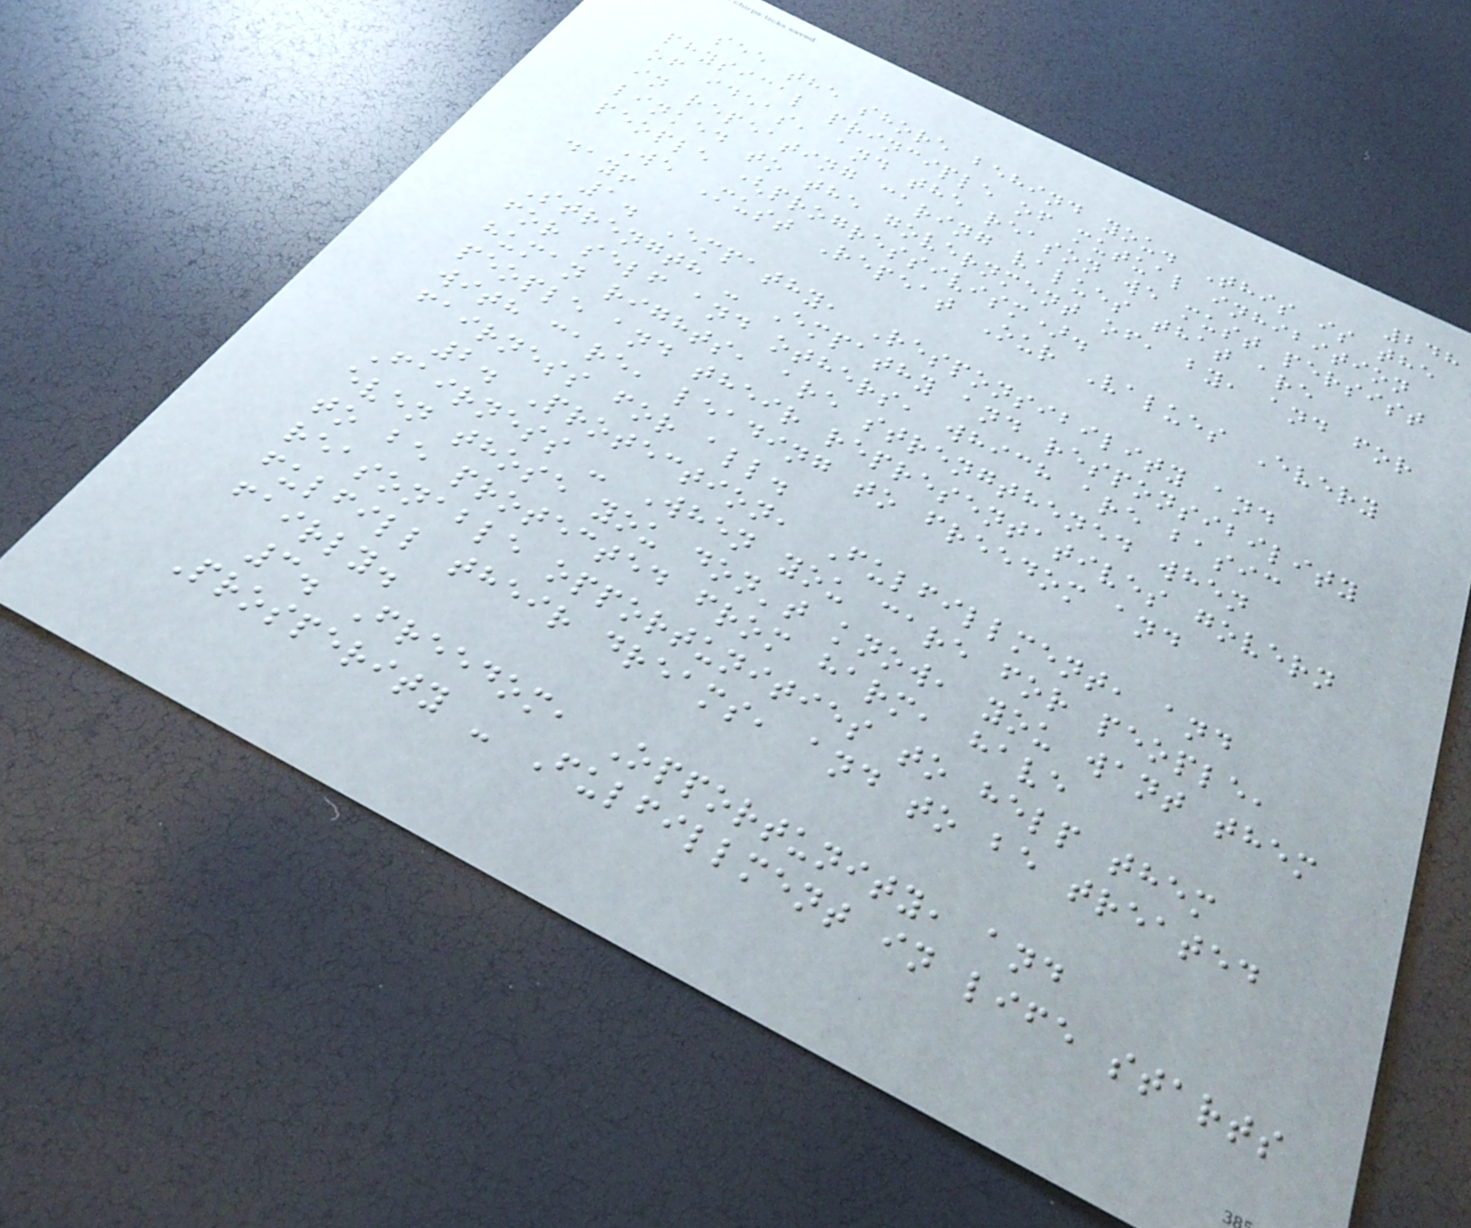248
see the shore behind you. This is the
physical principle of mutual inhibition
of ideas, and the reason we must persist
in repeating caring values that are
linked to the government of, by, and for
people (progressivism).
We Must Repeat Our Values Every
day!
1. Empathy, Responsibility and
Strength - Empathy and responsibility
for self and others, which are basic
human rights, are strengthened when
people and their representatives govern
with care, leading to freedom and
fairness for all.
2. Protection, Fulfillment, and
Fairness - When you care for people,
even those you don't know, you want them
to be protected from harm, have
reasonable opportunities to help them
fulfill their dreams, and to be treated
fairly.
3. Freedom, Opportunity, and
Prosperity - Fulfillment in life starts
